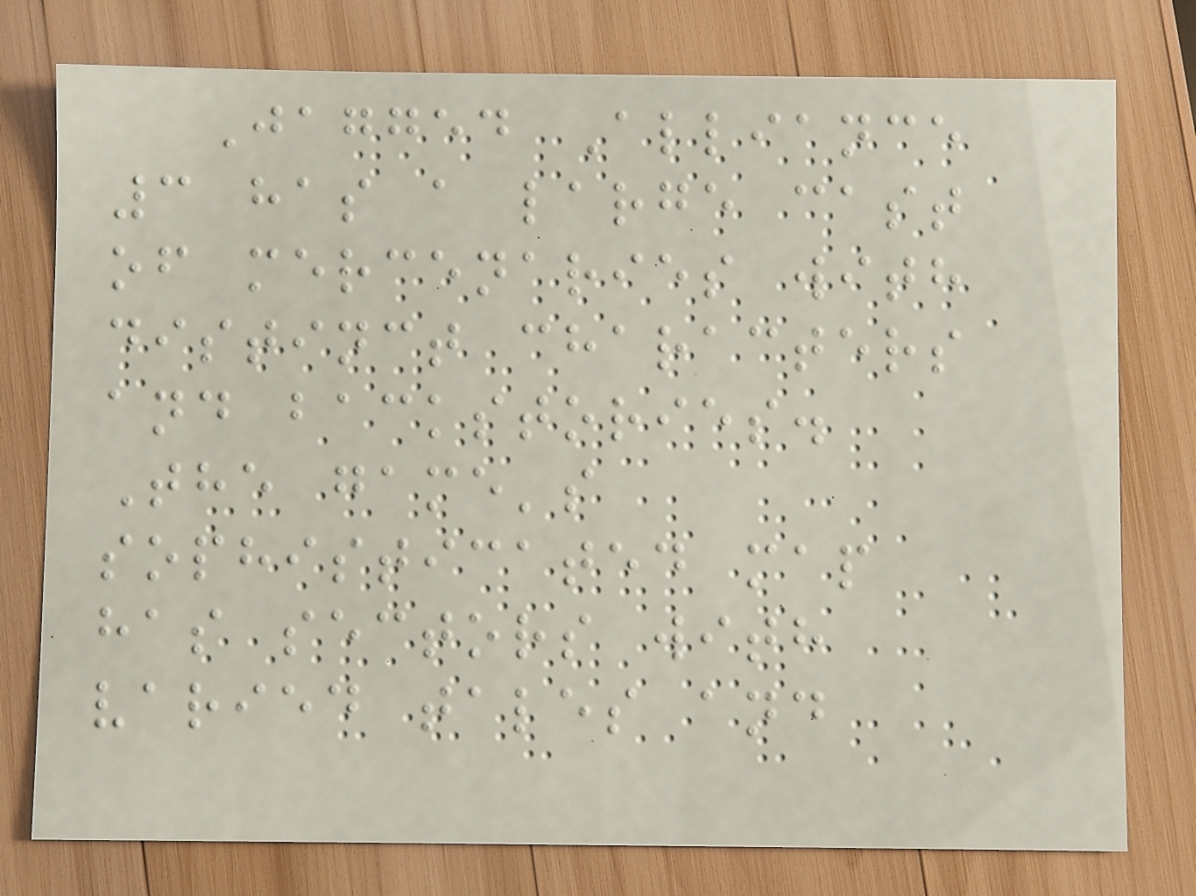Jagged Alliance
3 has a large cast
of mercenaries with
distinct characters
and backstories.
The game's
sophisticated map
has sectors with
varied tales and
